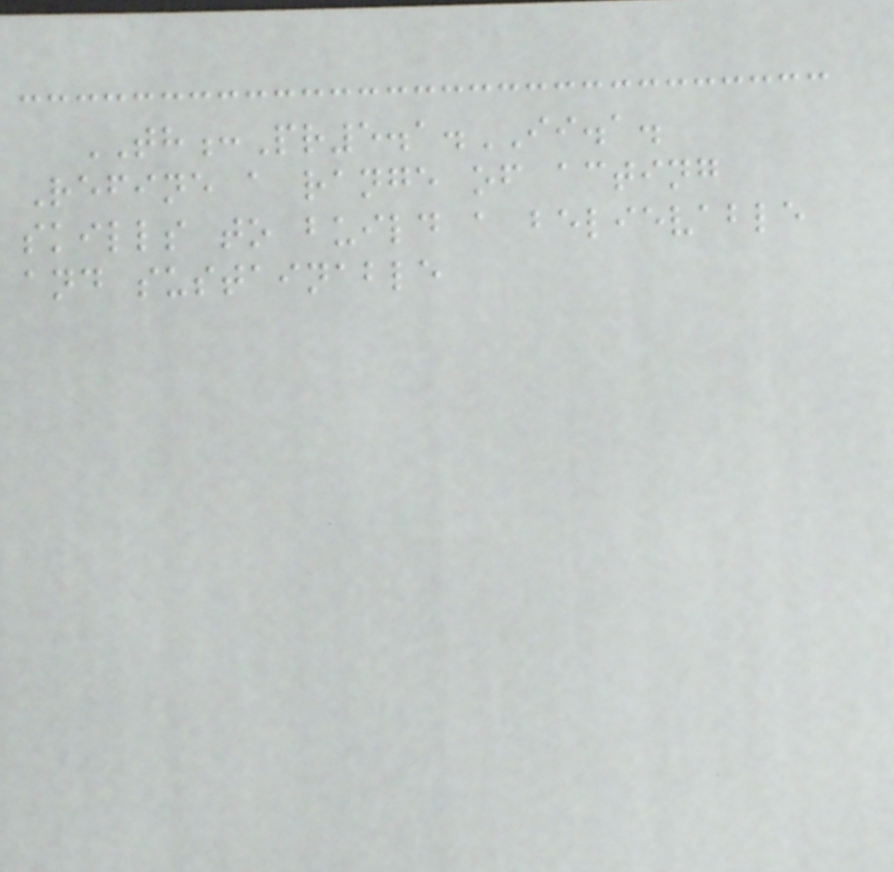TH:Pr5.1.II.a.
Refine a range of acting
skills to build a believable
and sustainable
